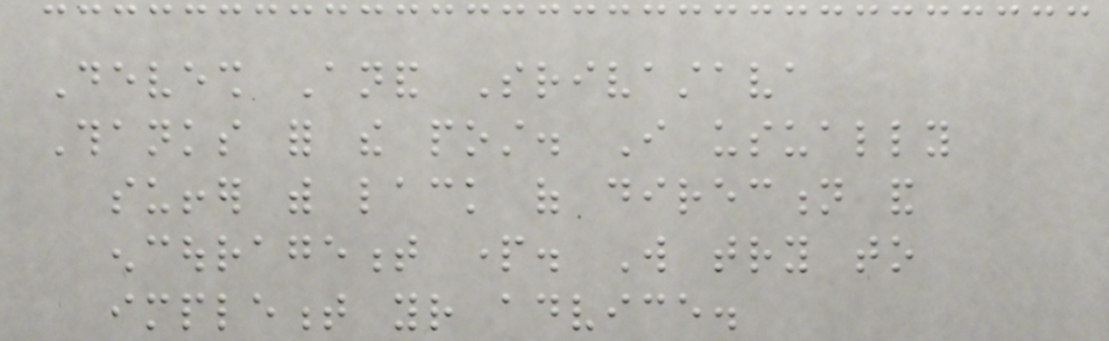Devesh Anand Srivastava
Thanks for the post. I usually
suffer with lack of direction and
encouragement part. Will try to
implement your advice.
